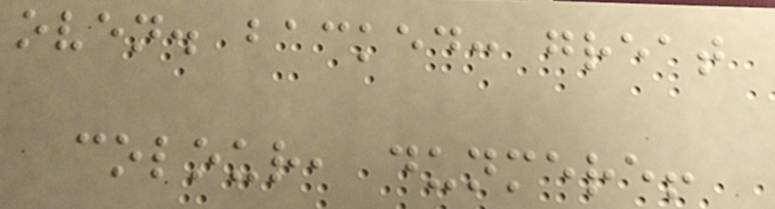oven. backed: great
colour, dunmere!
